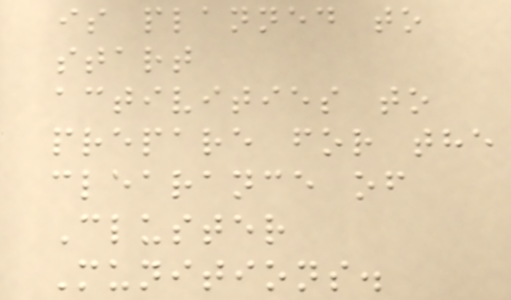is planned to
start
activities to
prepare for the
clearance of
Cluster
Munitions.
